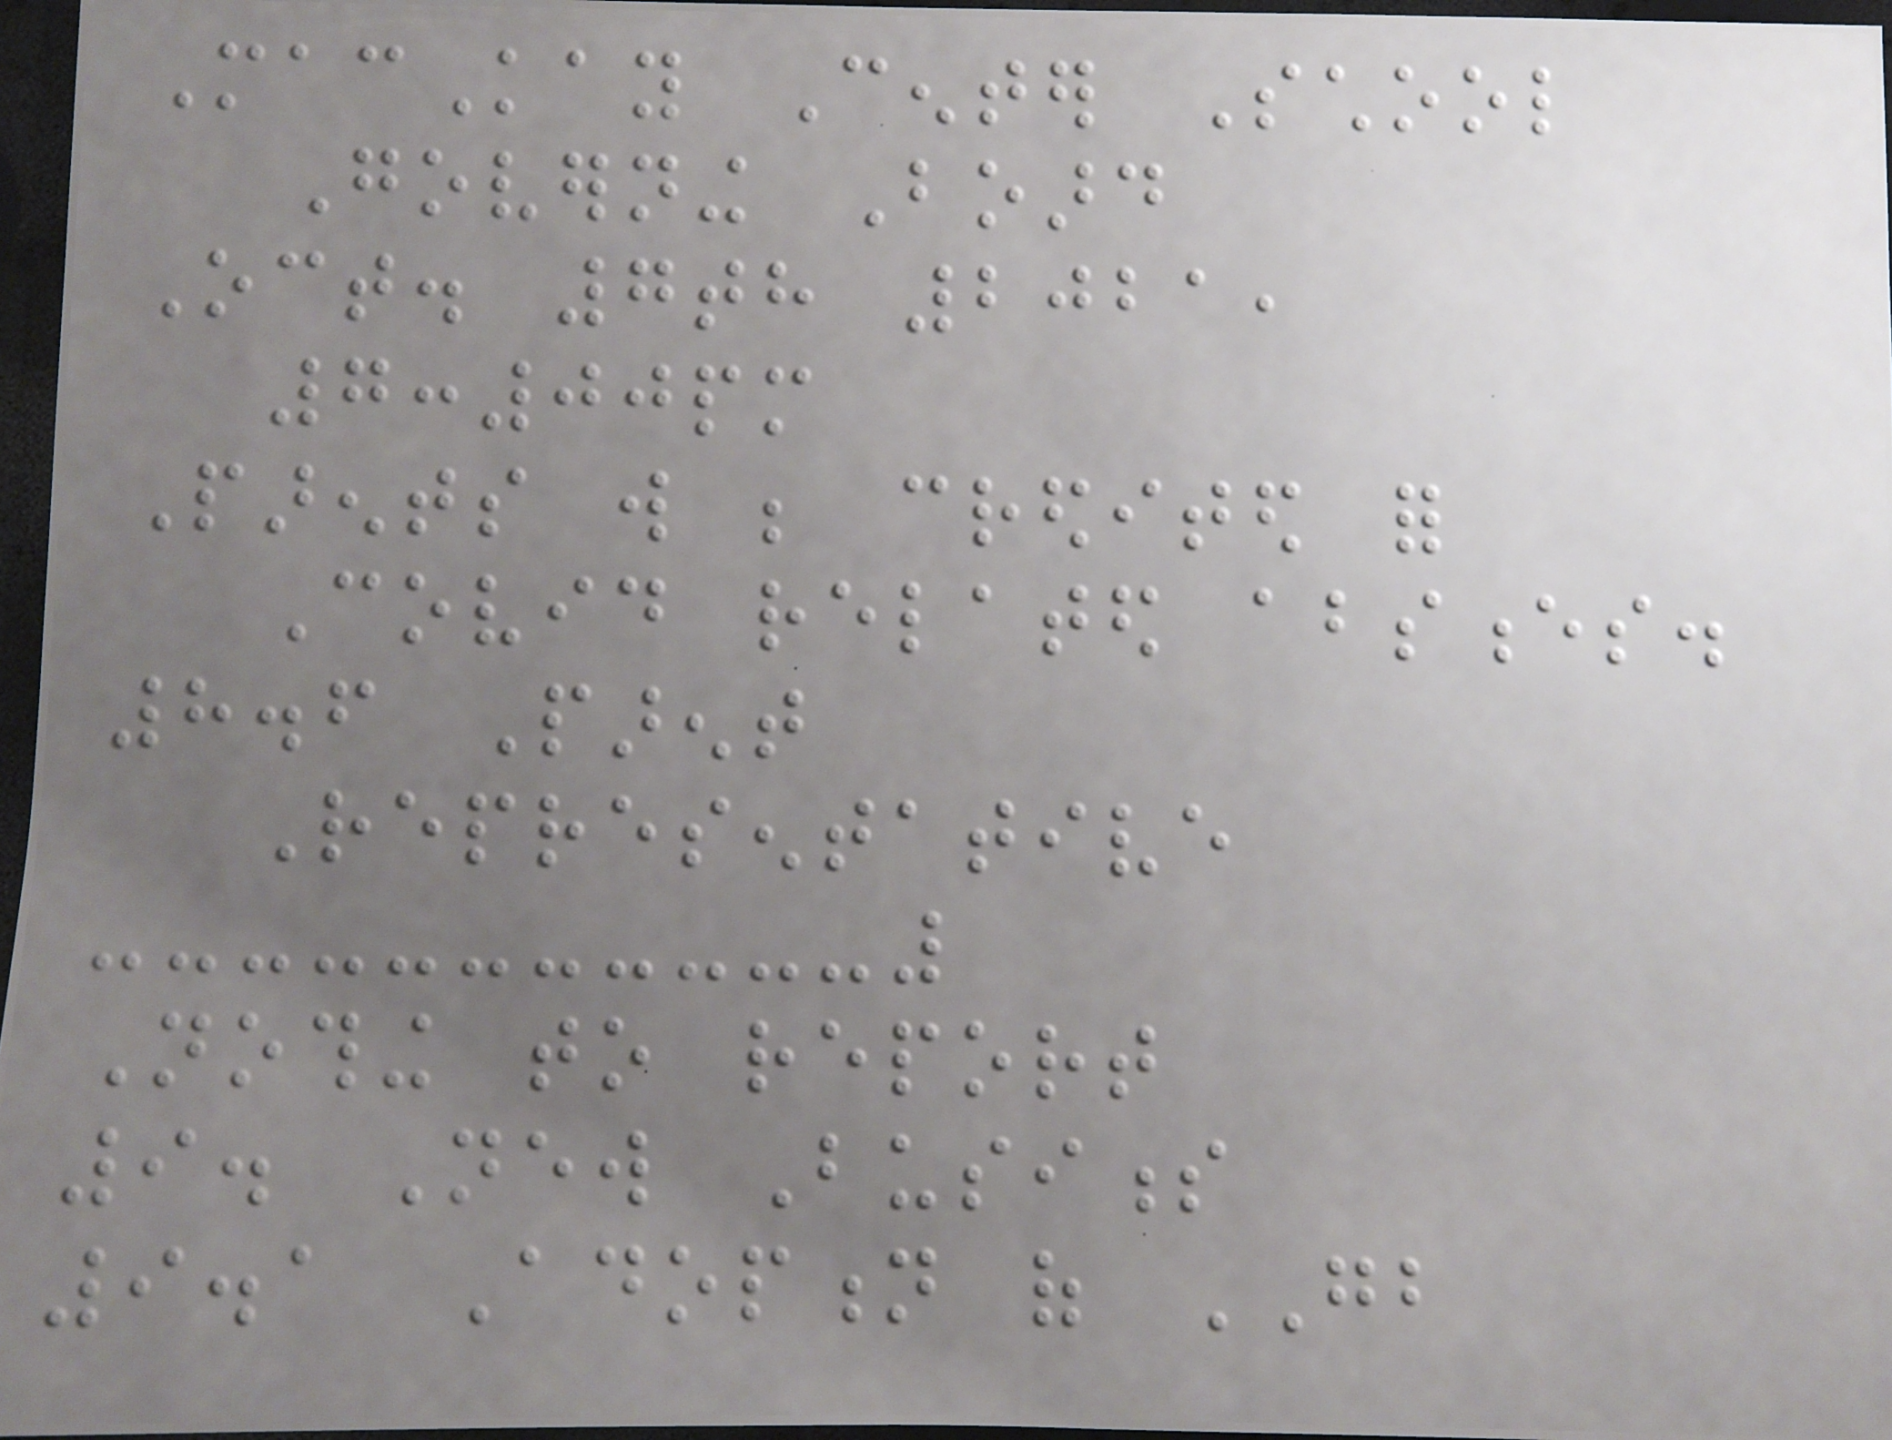MacKay Center School
Governing Board
Oct. 7th 2021,
7:00pm
Parents will be credited for
Covid related absences.
8.6 Parent
Representative
Nothing to report
9. New Business
9.1 Adoption of GB
